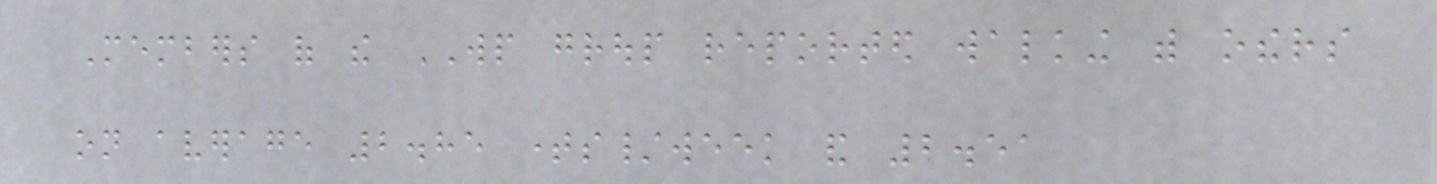Members of the WP group reported walking with others
on average 2.85 times/week and 2.51
